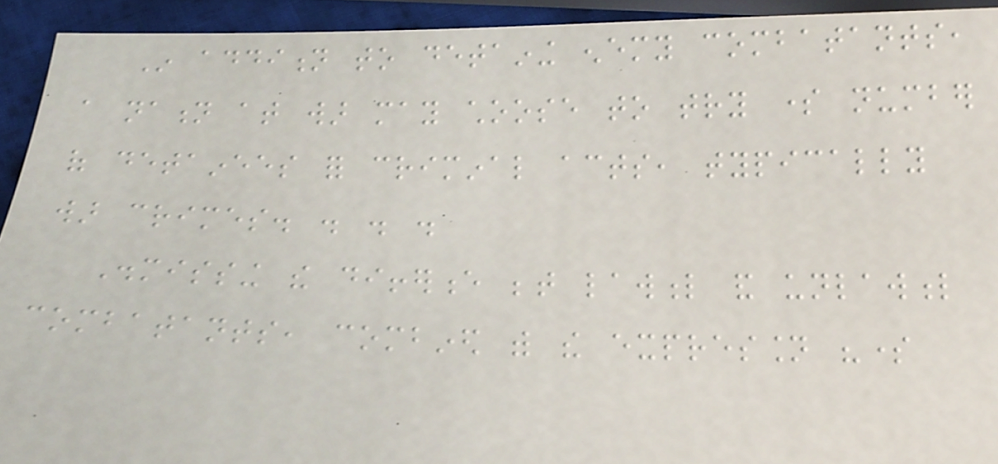In addition to detaining enemy combatants,
a nation at war may choose to try some number
of detainees for criminal acts, typically
war crimes. . . .
Dismissing the difference between lawful and unlawful
combatants, combined with the expression "some
